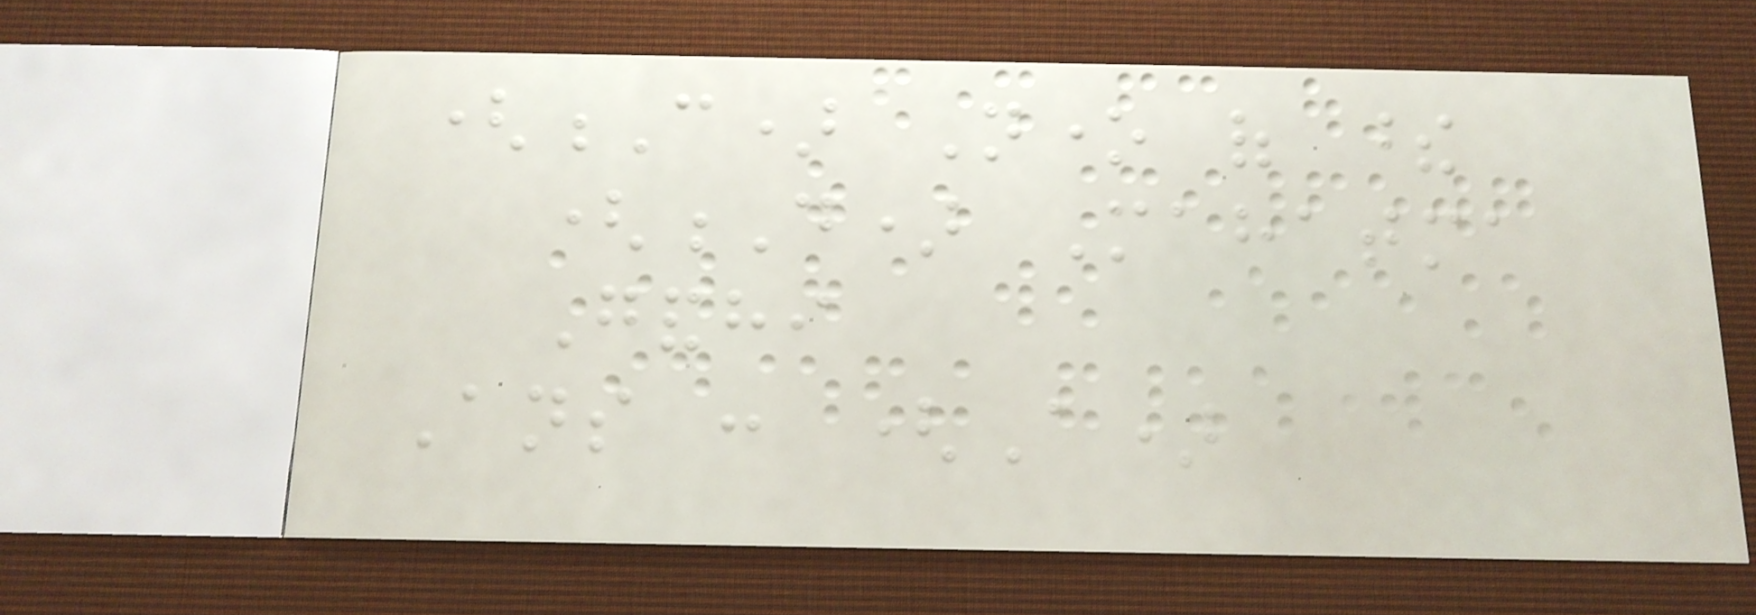(C) None of these
(D) Mahatma
Gandhi
Ans : (A)
